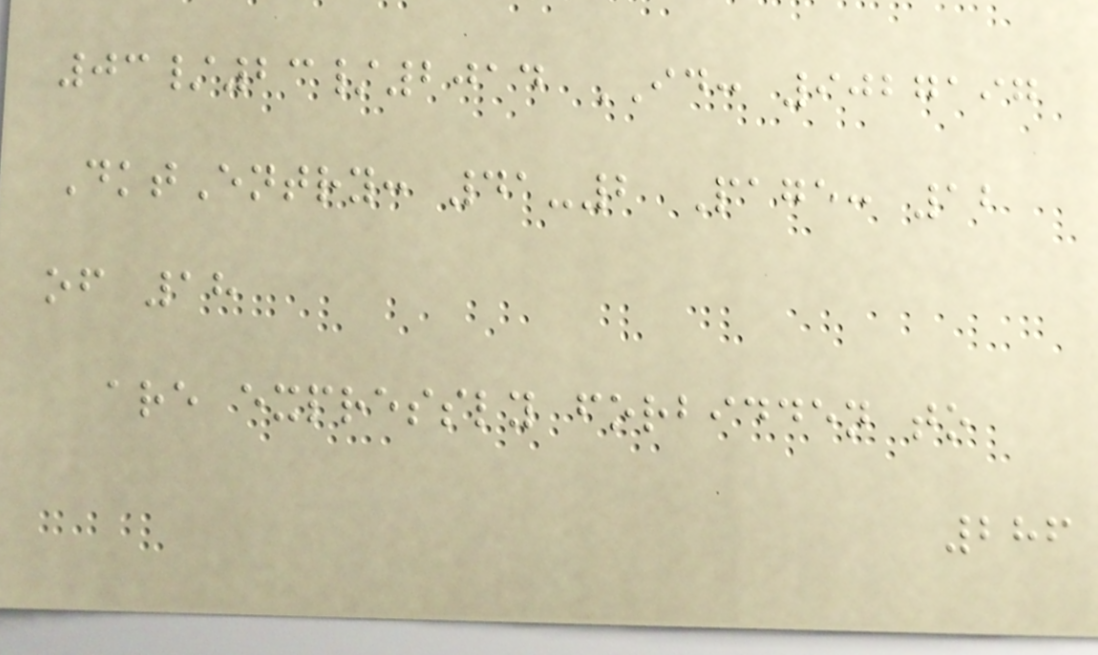03/23/2014 ID: 9027197
DktEntry: 41-2 Page: 12
of 18
are expressly forbidden to
286
